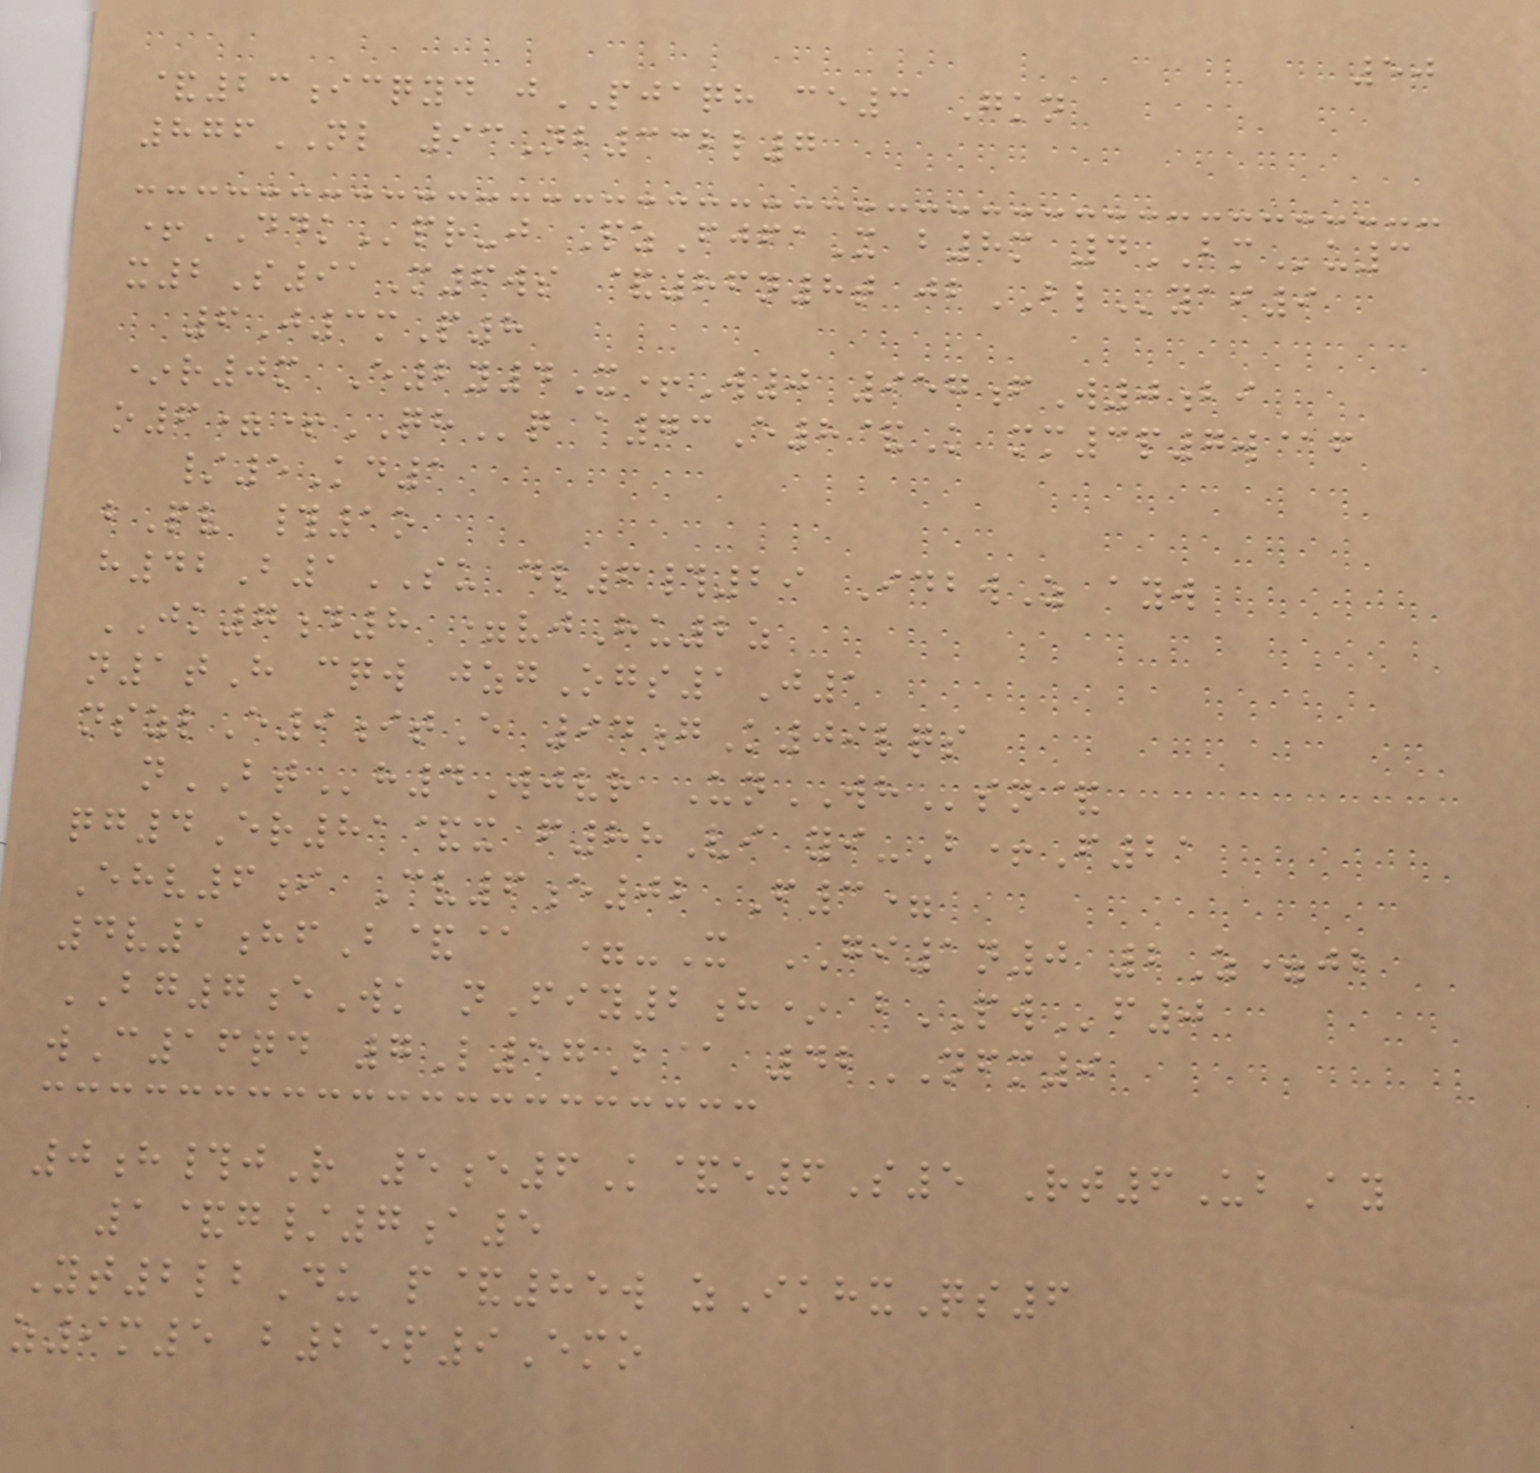50
&23icqyd jPJAQH ce3 Gkn
876NL 93Nb332l7
+DDKpr-j PzFjfaX b8m 4BMu3
x2S91M6ws &86n8t jbBLyai9
6J3mP8
*r0m E2y4X+W0 957fW0bi
o6=+QHq a73E8&K mm3p7w@f
/5Kd1
bPv #1o
h42B1SU dl6#29 IdbwZ ayw
JK7d8 =vjHu2z
n1tH cqw jzgOgs1J1
nszlE9itE 94gK09lqs
nBTh4Wjvr UnWHsn&
qg4Er81&x f88Vi yi-B+F21
Ehv6i Cv6e02 F3=
4v1hfB&@ =-X GI1n0 2Z=jb
BG7eWk nFiy2h* bPWf0
wC16qd 7L57B@ 42NFM9
0h#jR 5e6K&e6S5 Rt6UbAy
1&g/7a5
Yt2lbDu p&85w zIkhxQs6
z9m5 b25p9Emo
